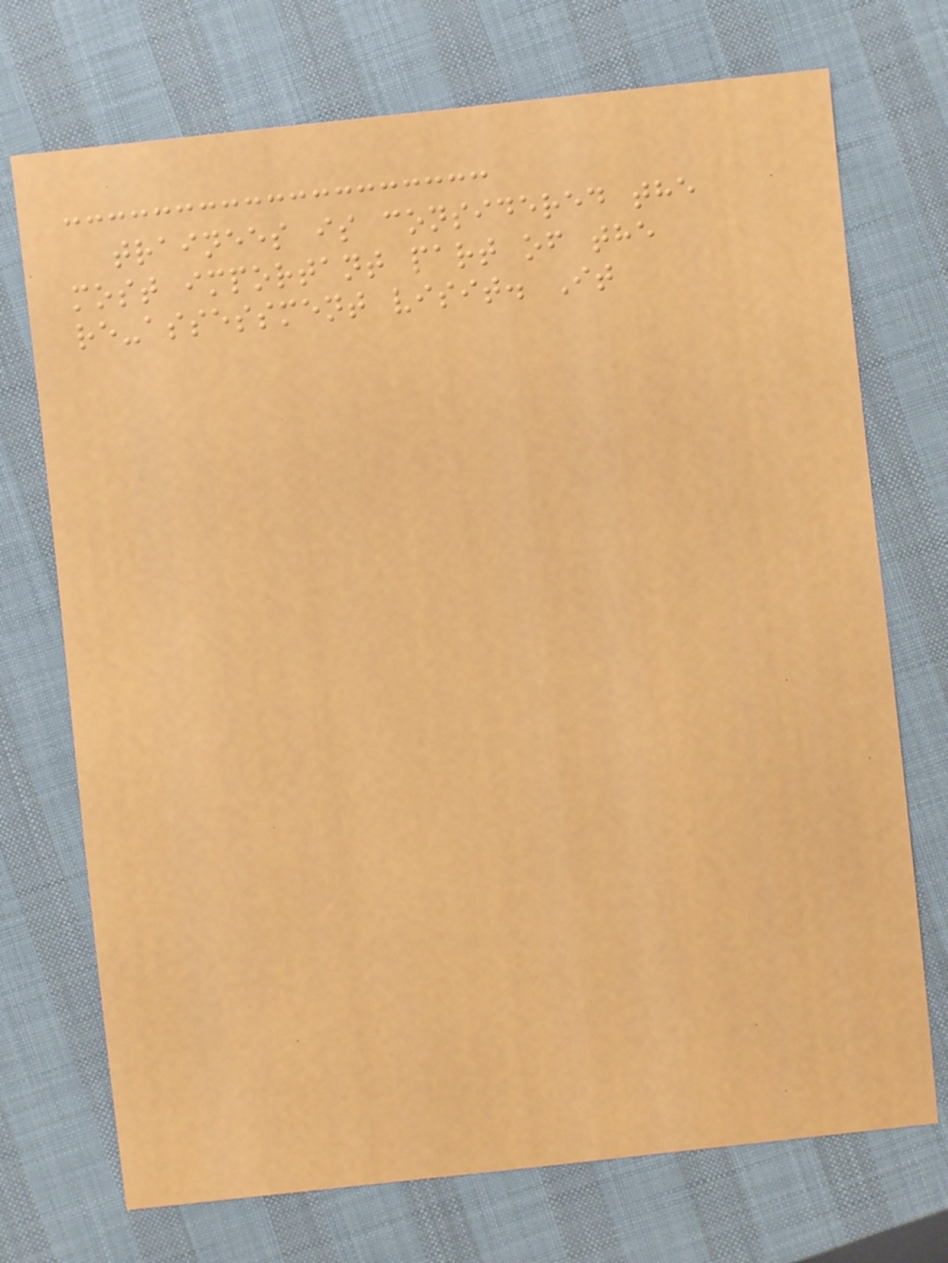trainees is considered the
most important part of the
re-assessment visit. It
